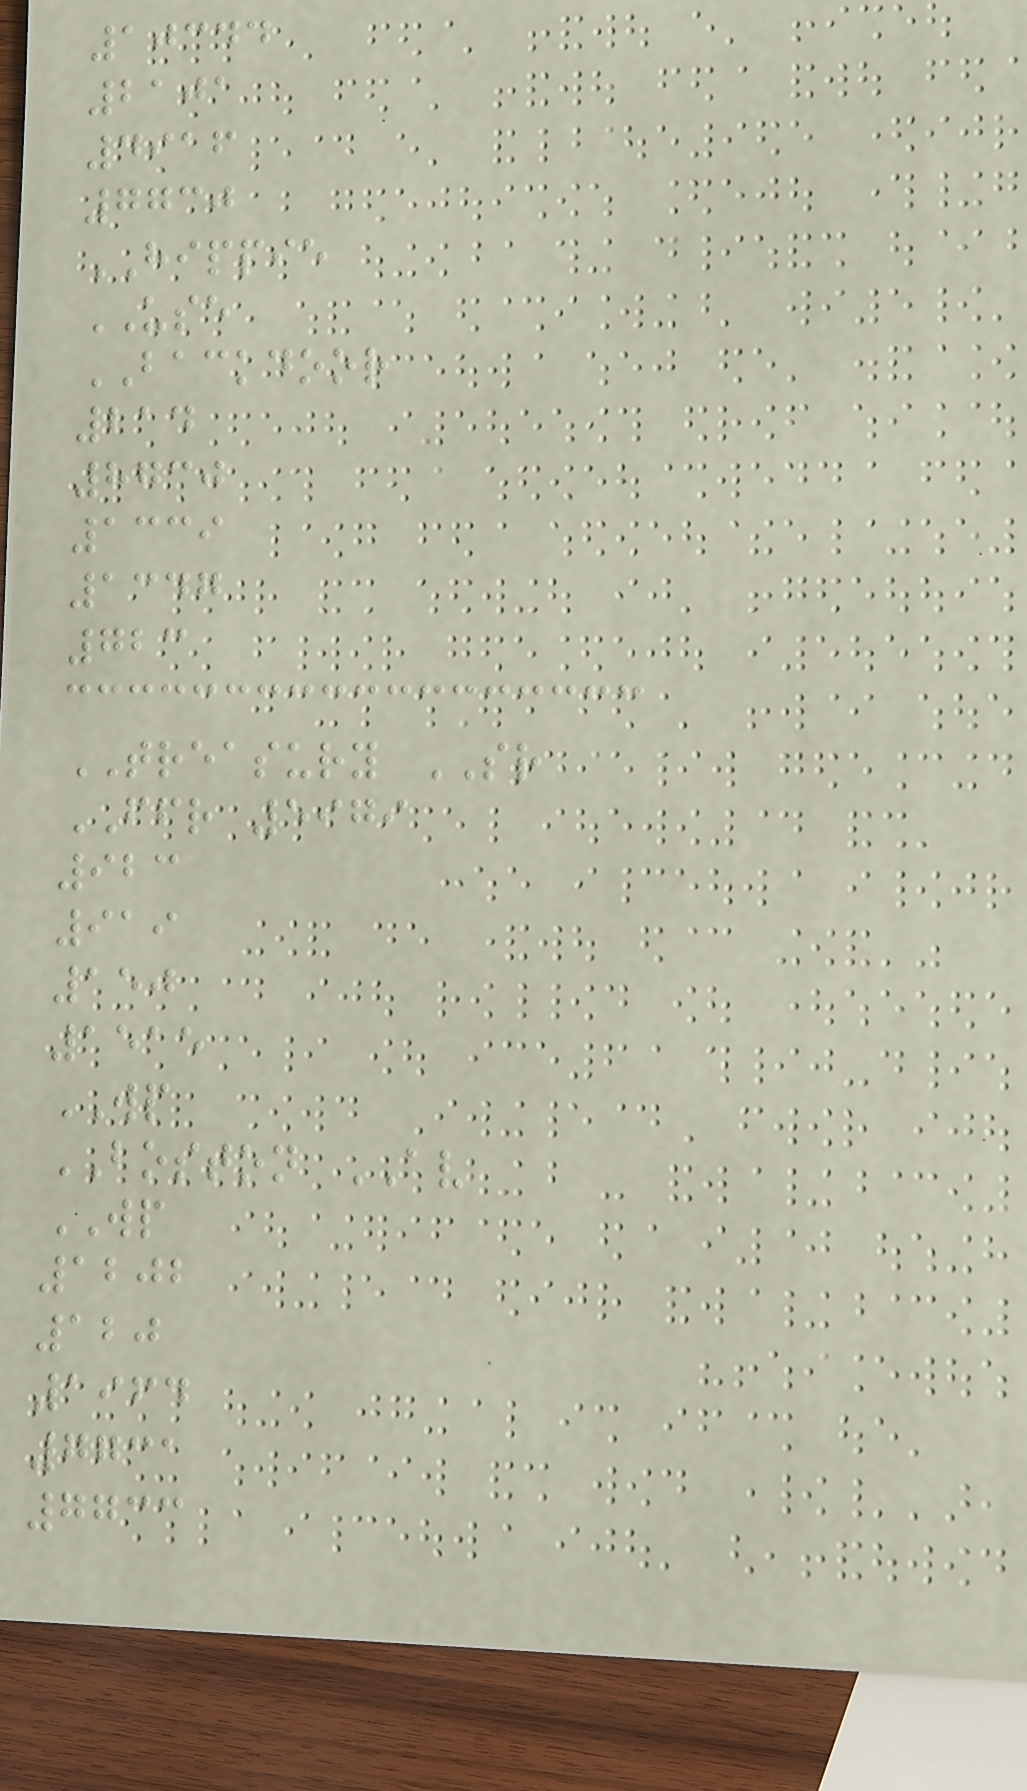10344
2101
4916
7730
HIPPIE
USE
BACKDOOR
214
8730
1339
1347
723
TREASURY SR
FFR 5979
923
919
150
1515
WP
BOSTON AV
WP
1202
120
1964
7731
7733
